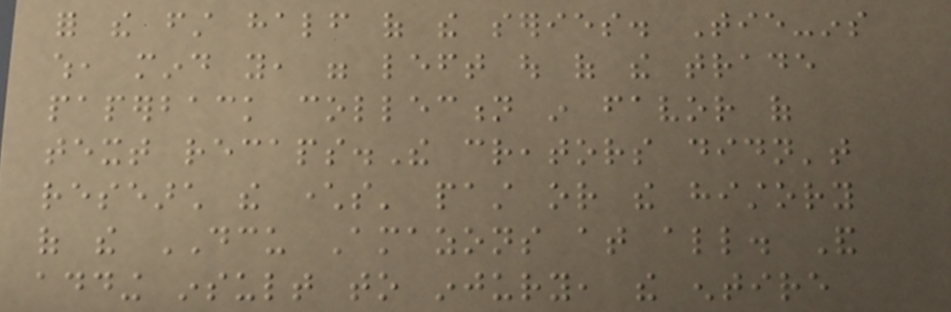for the first half of the series. Tie-ins
which, mind you, were left out of the trade
paperback collection in favor of
text recaps.The creators didn't
research the characters' past or the history
of the DCU Amazons at all. And
adding insult to injury, the entire
